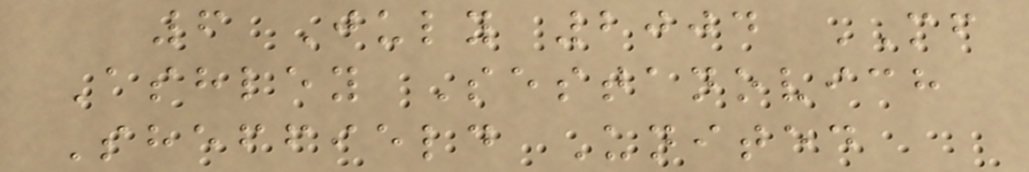6 July 2004 MF
Ashley Sestanovich
Sheffield United
